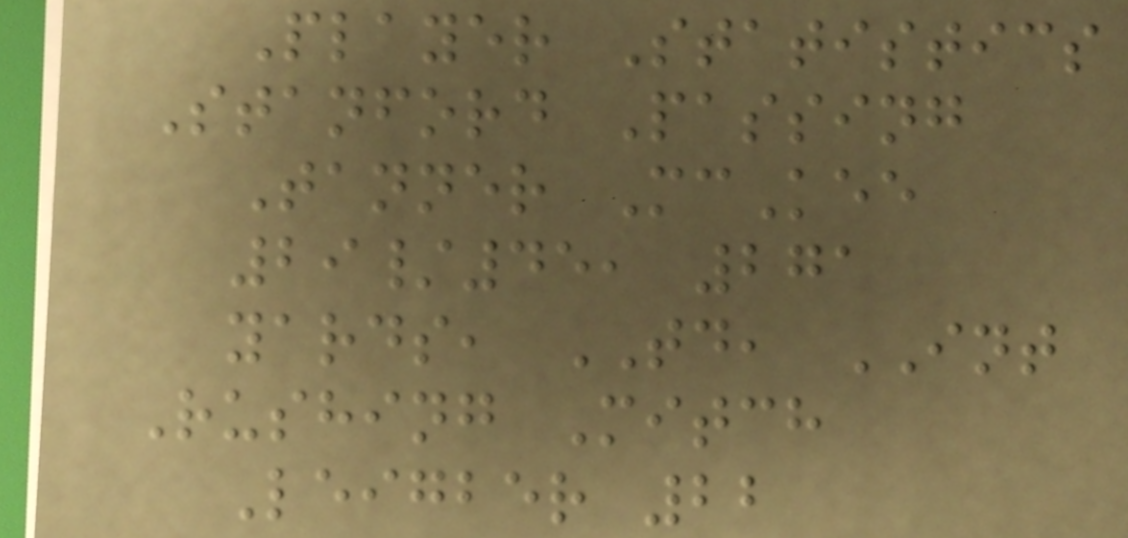Player Statistics
Stanford Passing
Tanner McKee
29/45, 271
yards, TD, INT
Rushing Mitch
Leigber 22
